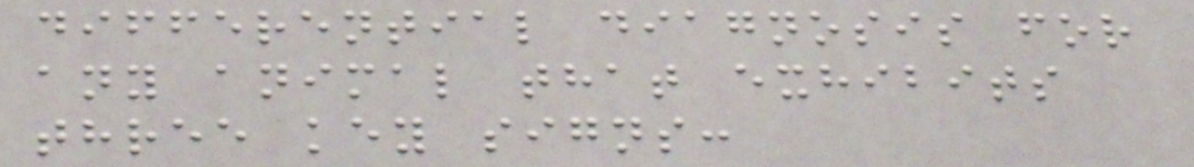differential diagnosis for
any animal that exhibits
three key signs:
